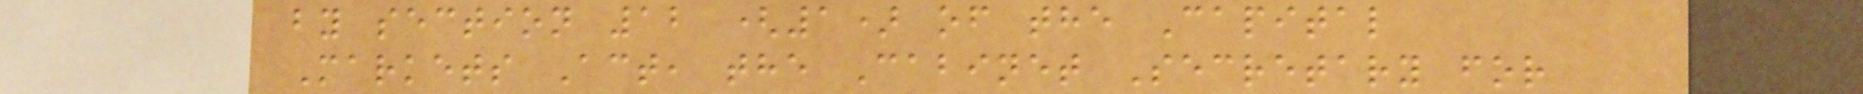by section 12 (1) of the Capital
Markets Act, the Cabinet Secretary for
